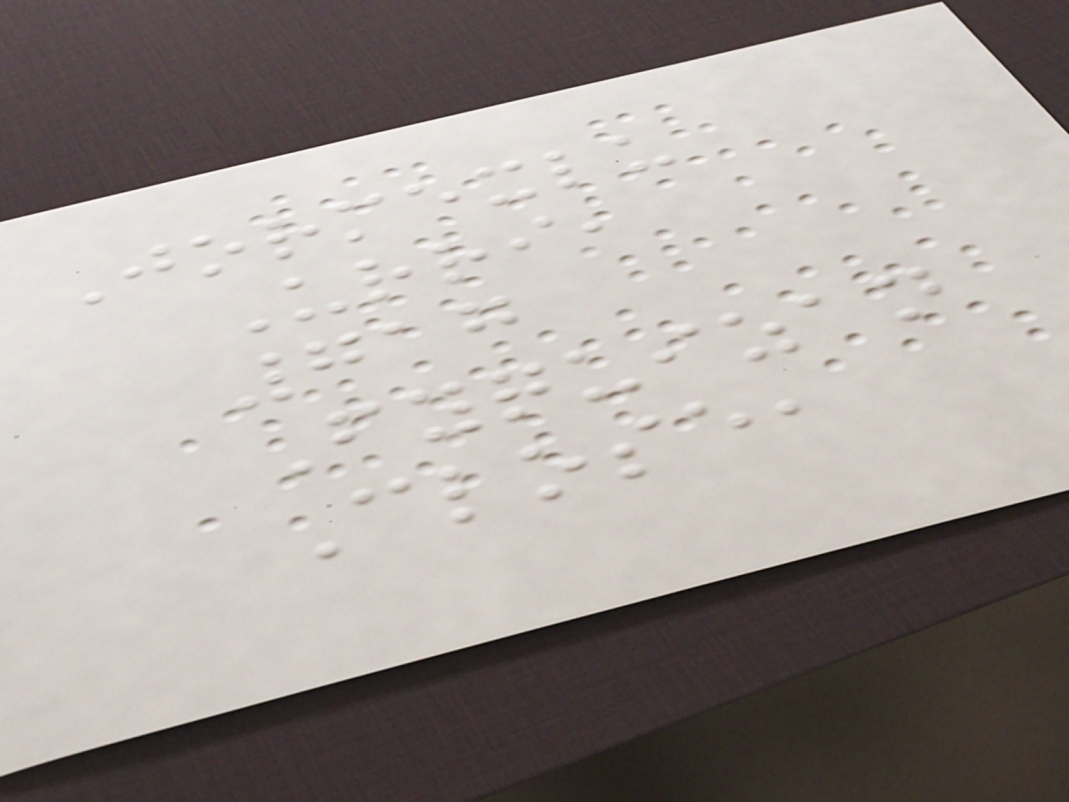Jormexlu
Urri,
717
Fyquizan
Close,
